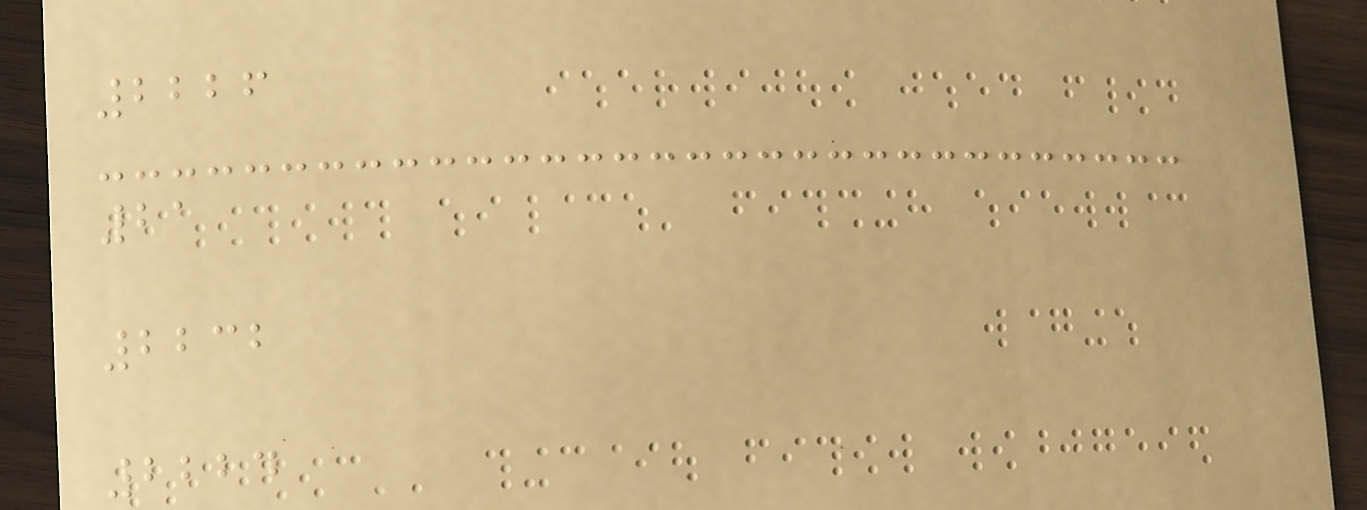2226
21
2232
2224
